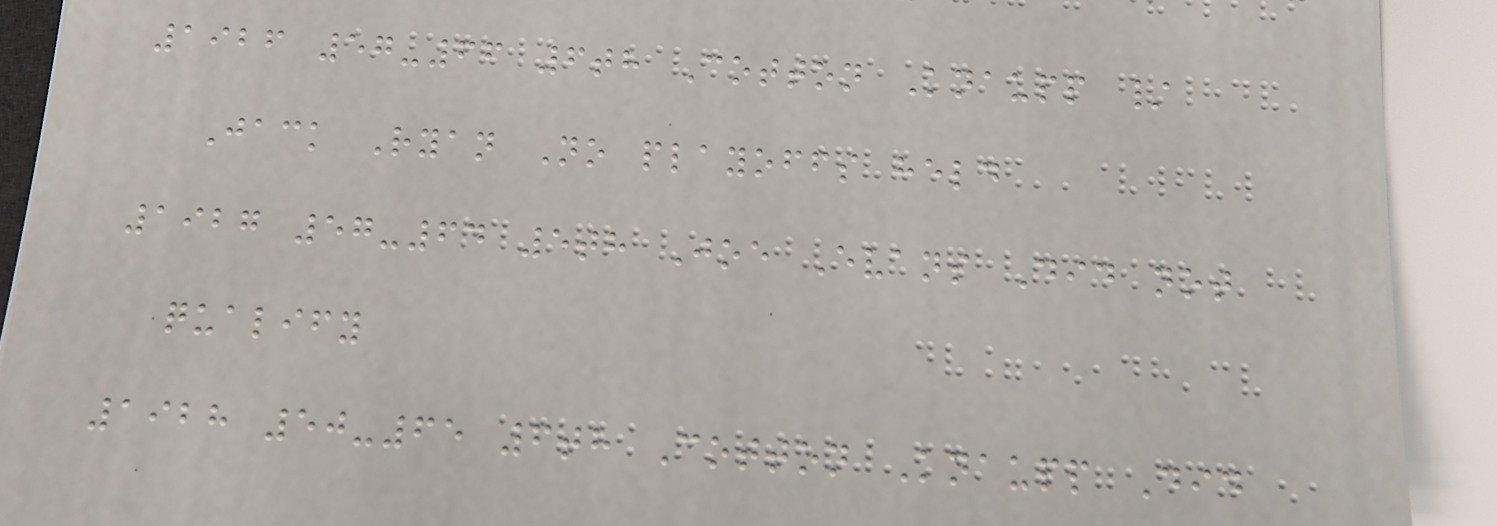1926 57-66 6th Cotton Knaupp /
Jack Ryan No playoffs held
1927 57-64 5th Joe Evans Did not
qualify
1928 50-65 6th Cotton Knaupp Did
